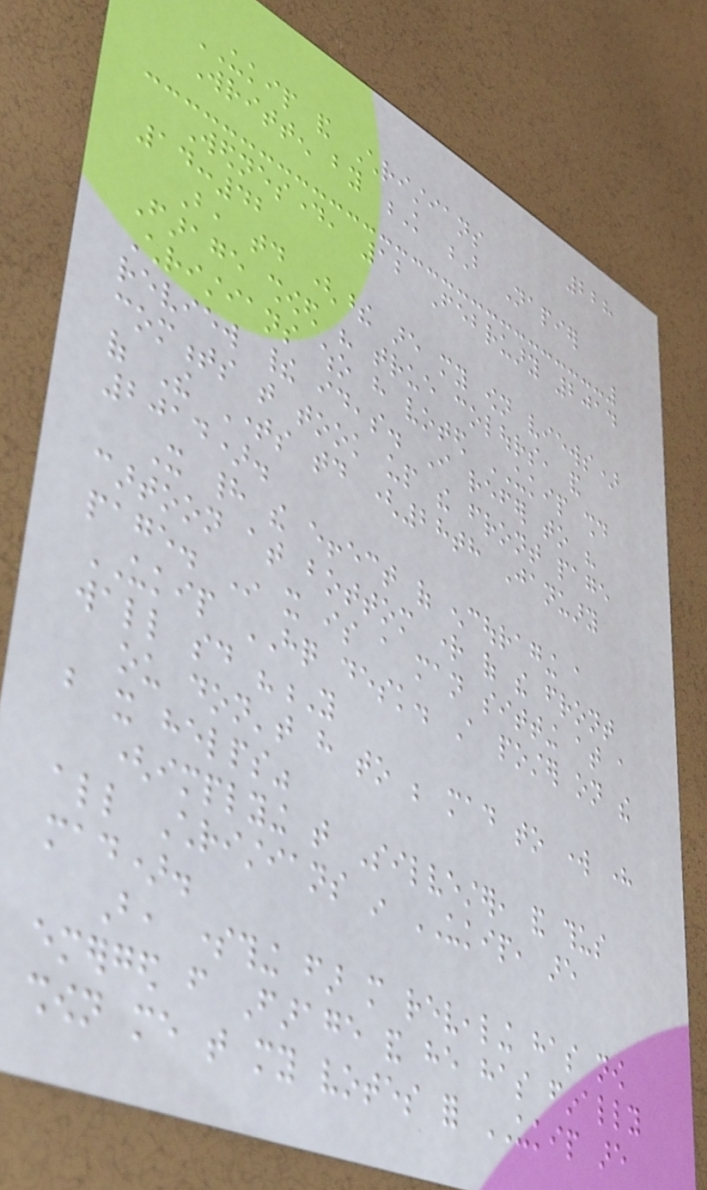228
UKIP and Christians
Written by K B Napier
Wednesday, 12 February 2014
14:42
But, today (these are my own views)
Farage showed his true colours, and
Christians who have voted UKIP should
review their ideas. I refer to his
comments that took up the front page
of The Times today (28th January
2014).
It had the effect of encouraging a
cartoon at bottom right of the front
page. In it is a man sitting at a
UKIP HQ desk. A poster on the
wall said "Y
ou don't have to be mad to work here
but it helps"
(implying that Silvester, and thus
all Christians in UKIP, are
mad).
But, something far more revealing has now
emerged from Farage and he has finally
shown me that my votes for UKIP are
